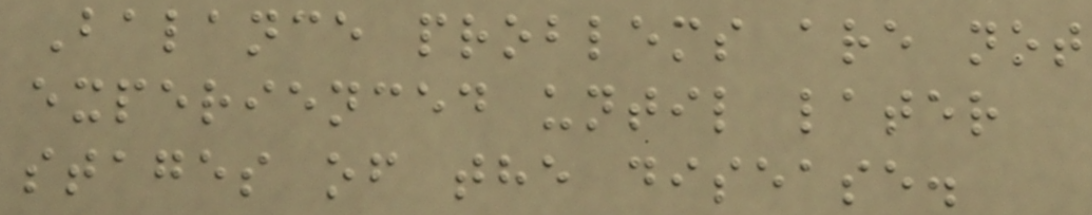Balance problems are not
experienced until later
stages of the disease.
